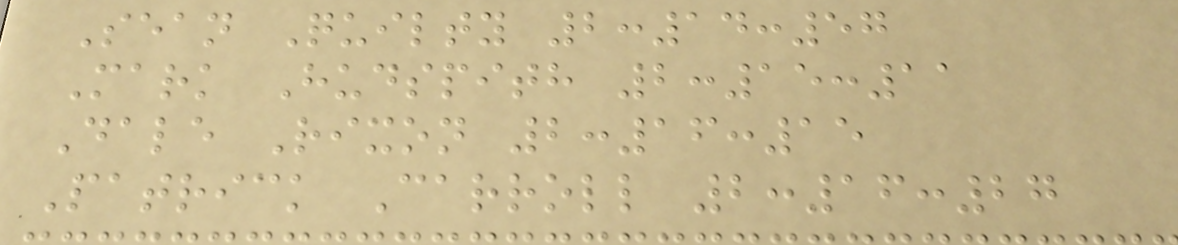Sean Quilty 2:14:57
Mark Hudspith 2:15:11
Dale Rixon 2:16:15
Patrick Carroll 2:16:27
